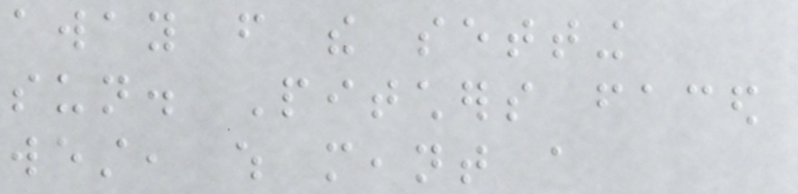away from the setting
sun. Pitchers faced
west, which meant a
